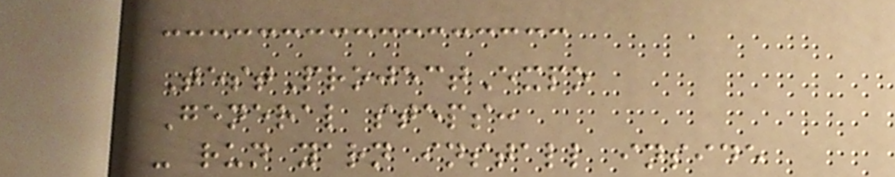TestProjectExpo
General steps:
- run yarn install inside
